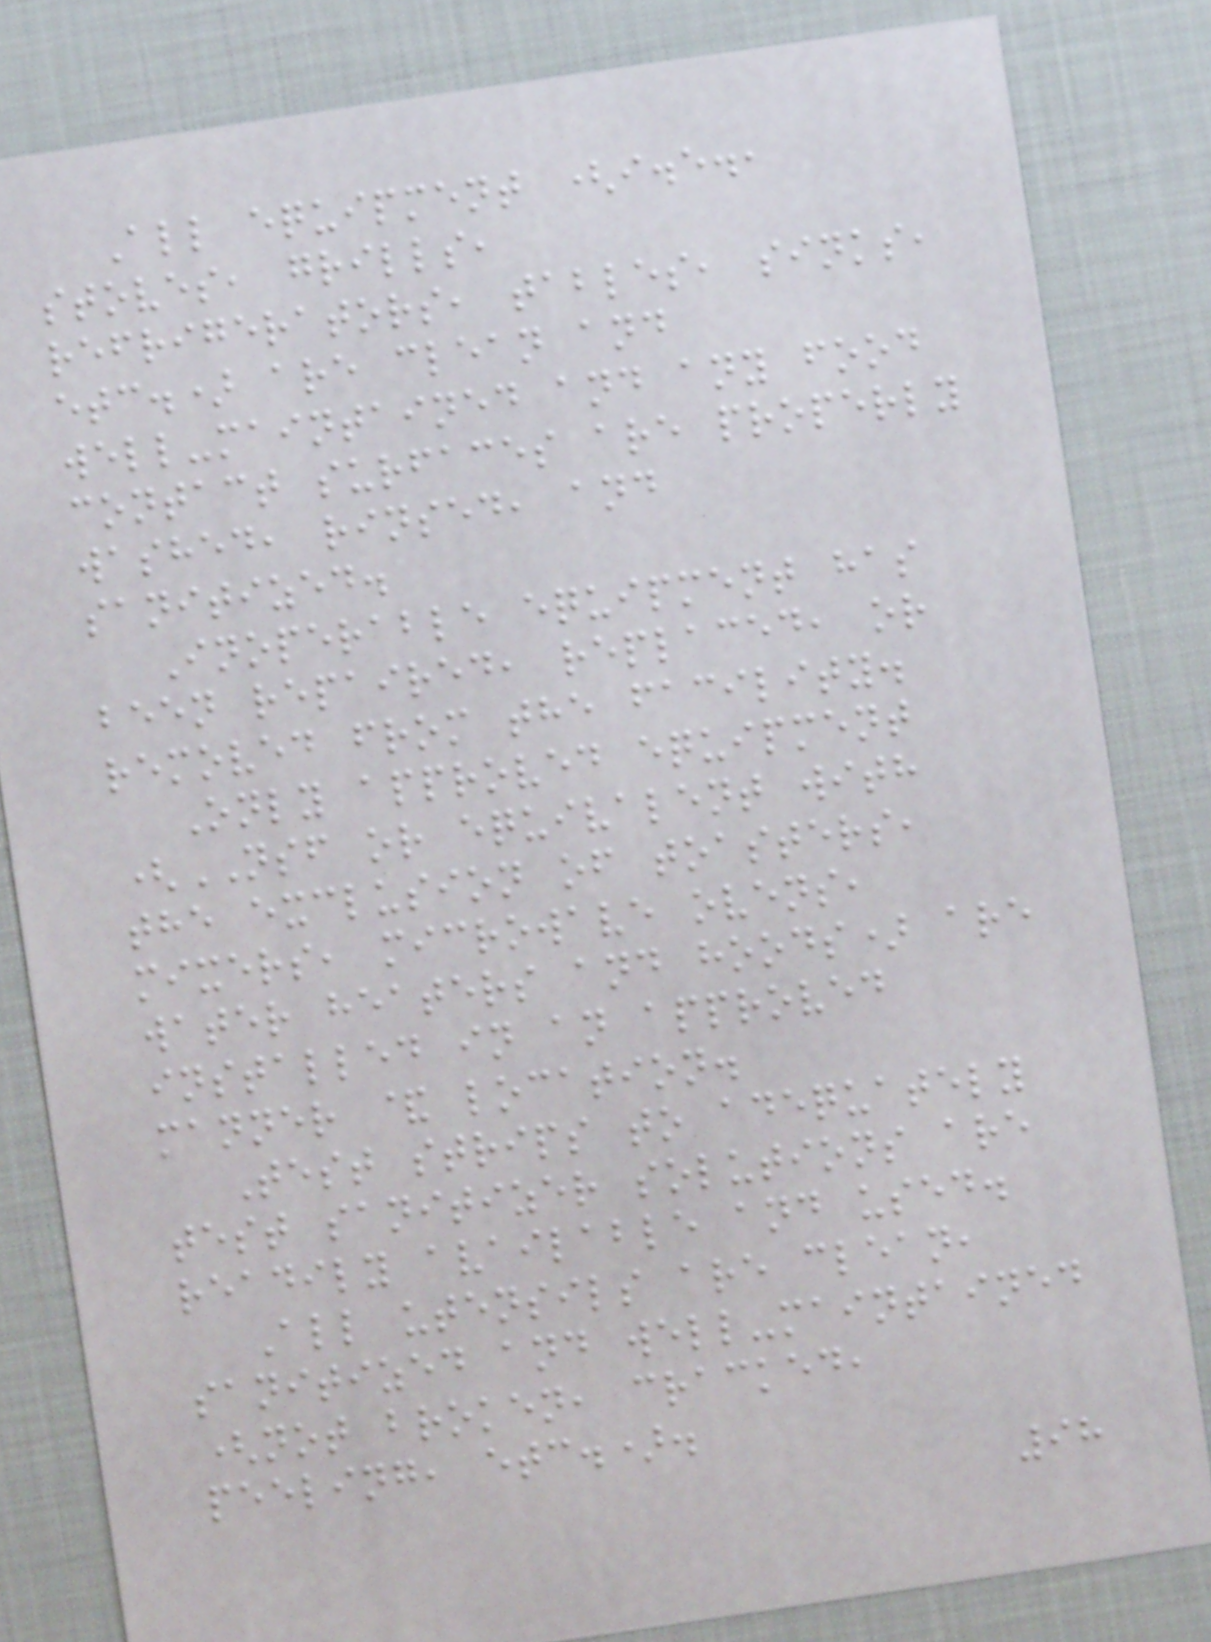All equipment (i.e.,
stoves, grills,
refrigerators, tables, sinks,
etc.) are clean and
well-maintained and any food
contact surfaces are properly
washed, rinsed, and
sanitized.
Inoperable equipment has
been repaired, replaced, or
removed from the facility.
Only approved equipment
(NSF or equivalent with
the exclusion of toasters,
mixers, microwave ovens,
water heaters and hoods) are
installed in an approved
manner & location.
Test strips to adequately
test sanitizer solutions are
readily available and used.
All utensils are clean,
sanitized and well-maintained
(not broken, cracked,
peeling, etc.).
98
